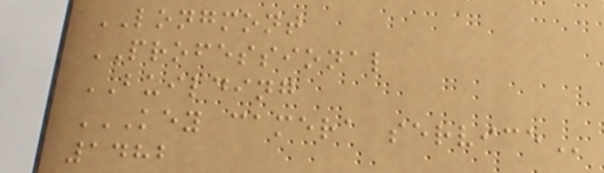LONGMONT
PROFESSIONAL
BUILDING
KEY CAMERA SERVICE
1482
